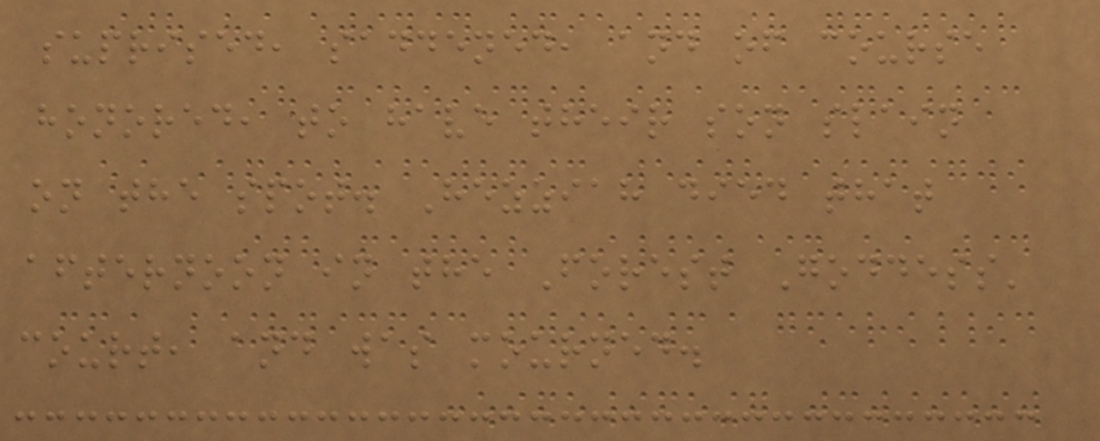suprised, saddened, and of course
honored, to have their son slain
on the spot. Hezziah died that
afternoon in the Forest Goddess'
court, and was mourned.
